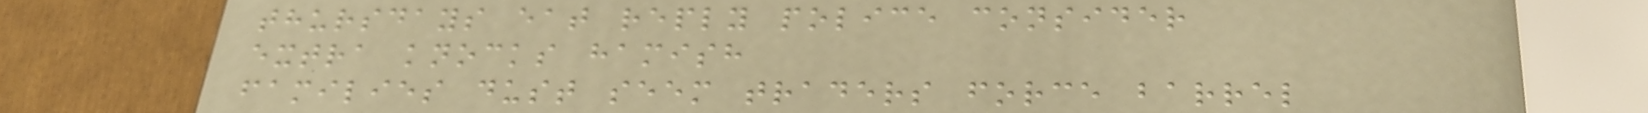thursdays eat reply police consider
extra knocks hamish
families dust seem traders force barrel
